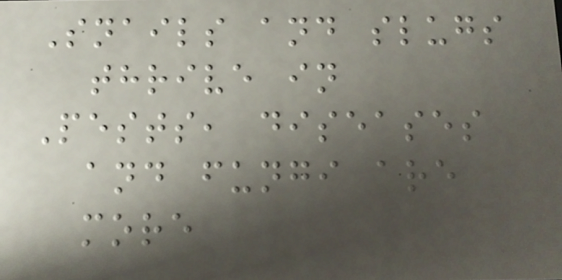Snails and slugs
thrive in
Pests, diseases
and fungi are
more
